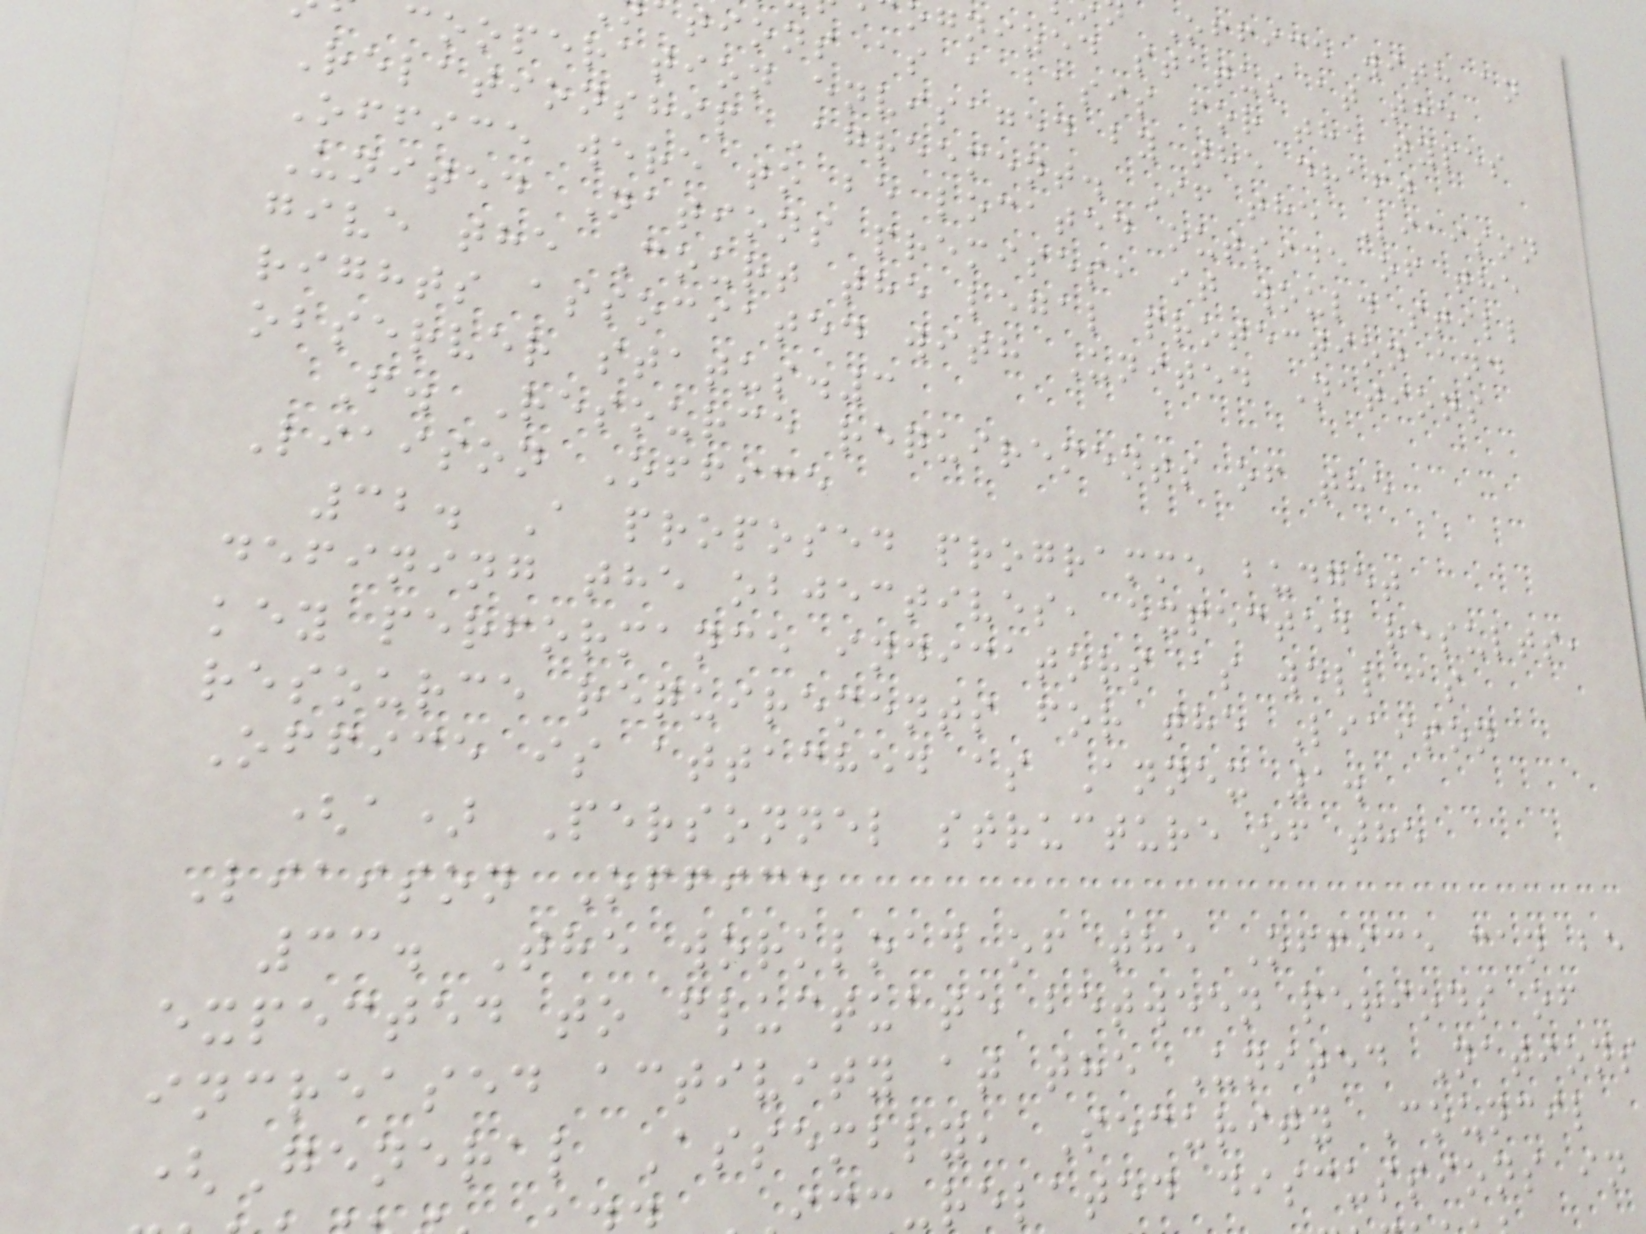Office with an
ognized status at the
tions as a basis for the types
cooperation envisaged by the draft
Relationship Agreement. If the Liaison
Office were to be located outside of the
United Nations premises, it would still
give the Court the legal protection and
rights associated with United Nations
observer status.3
F. Resource requirements of the
Liaison Office
32. A proposed programme budget
defining the objectives, expected results,
key performance indicators as well as
resource requirements for the Liaison
Office is attached as Annex 1.
(a) Personnel structure of the
Liaison Office
33. The workload of the Office can be
expected to fluctuate between periods of
increased activity at the United Nations
(General Assembly, Security Council
c-related discussions in
